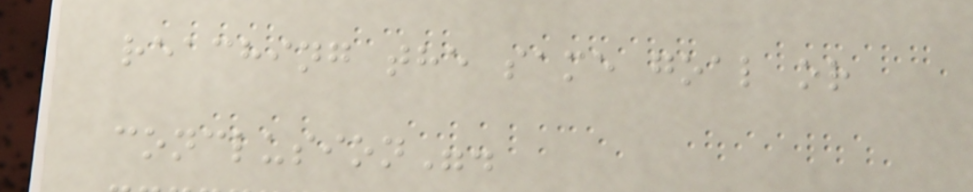reaching the same goal or
conclusion".
